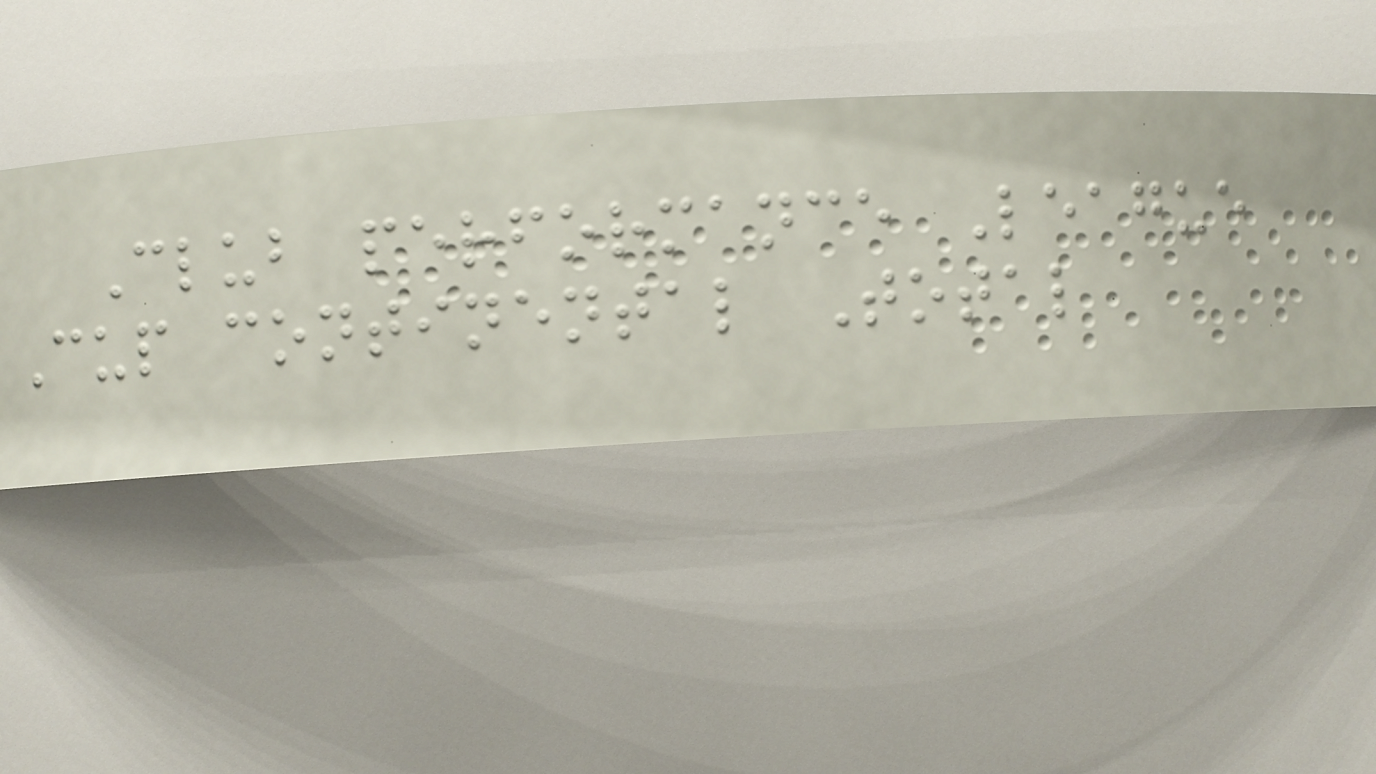Club performance League
Cup continental Total
